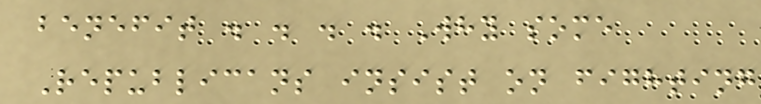benefit . . . . Why some
Republicans insist on fighting
